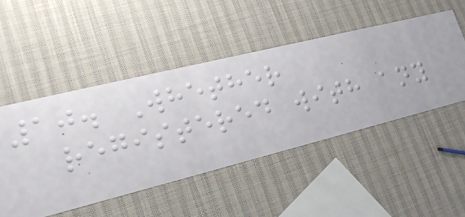10. Whether
registered with any
